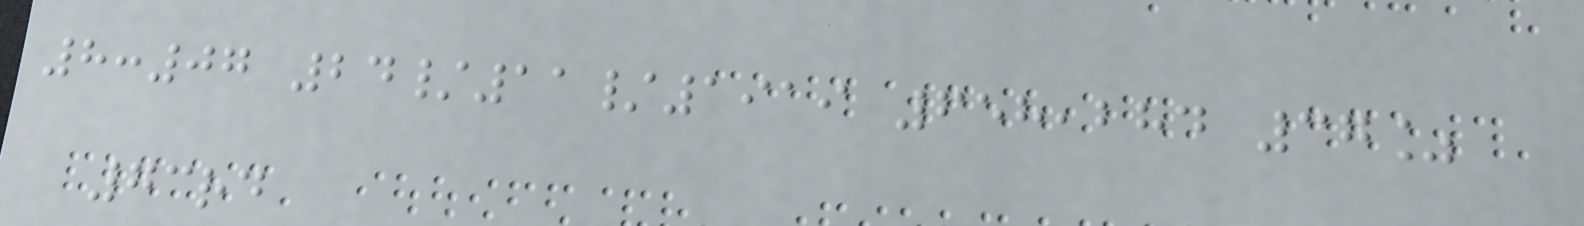8:07 24/11/1919 658,284 37%
73rd
